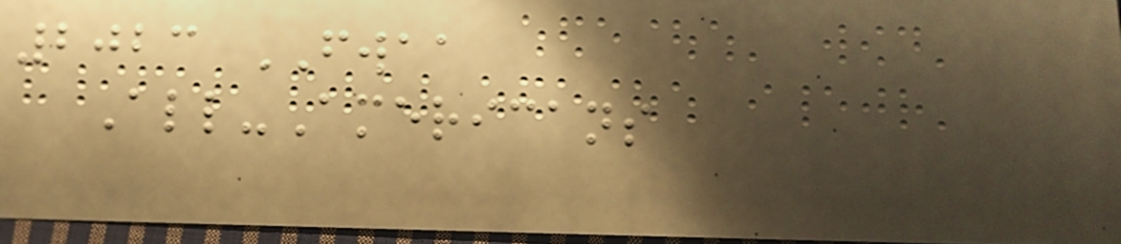2023 FWAA
All-Americans
